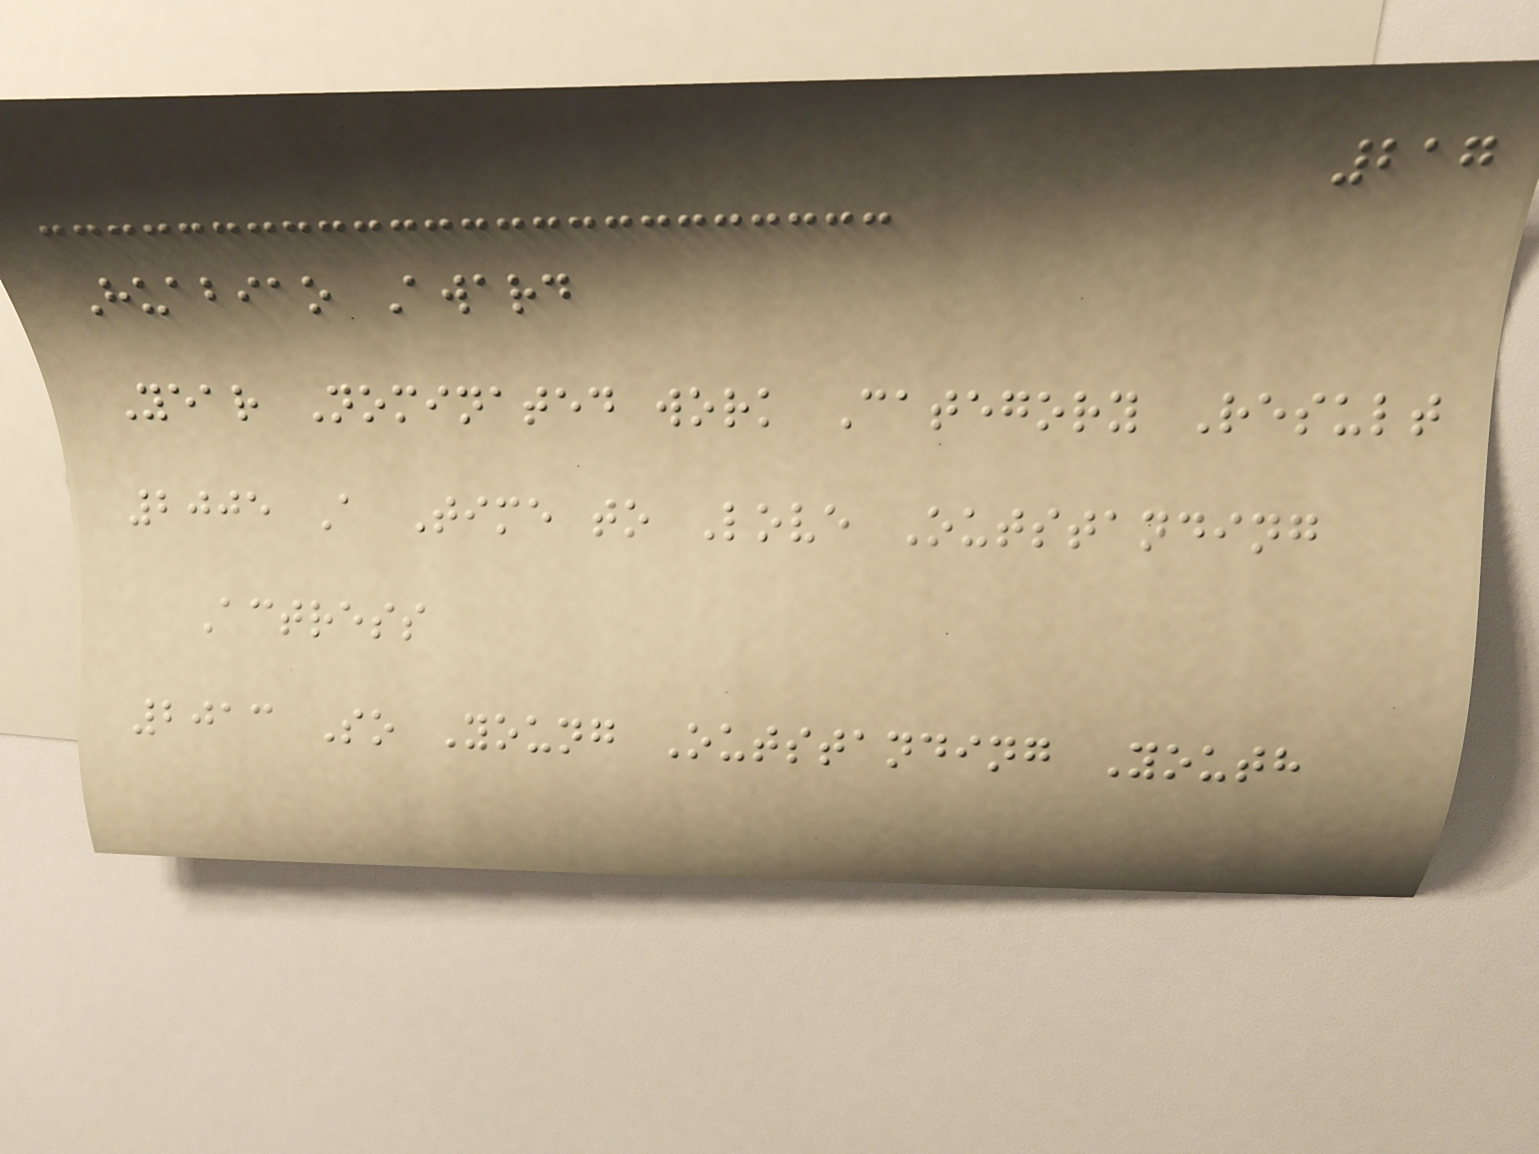217
Huabiao Award
Year Nominated work Category Result
2005 A Time to Love Outstanding
Actress
2013 So Young Outstanding Youth
